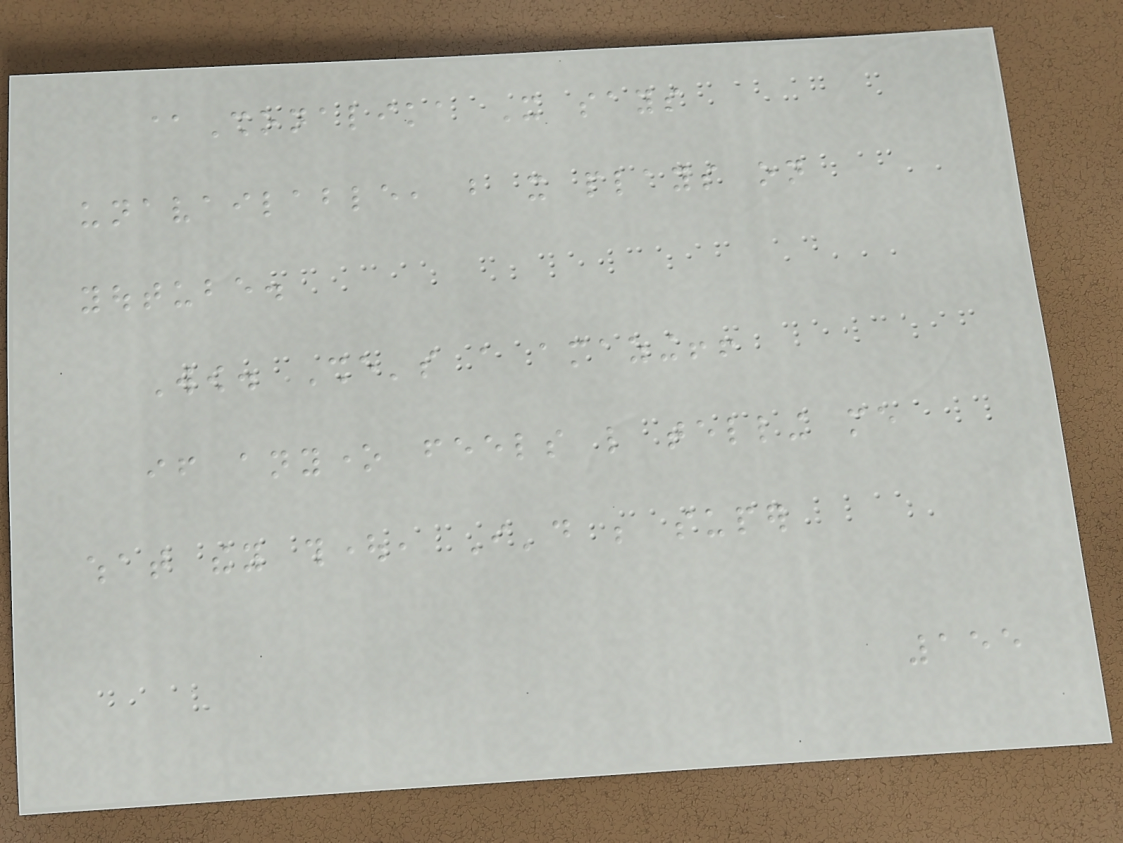@Shonalika It says
unavailable, but it plays on
youtube.
Wow. She's a amazing!!
if anyone feels like telling me
what they thought, I'd be super
155
